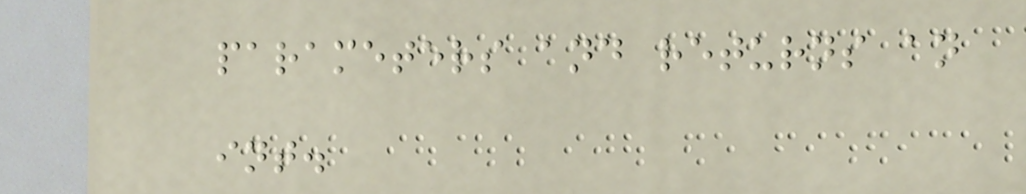parameters and returns an
int.
